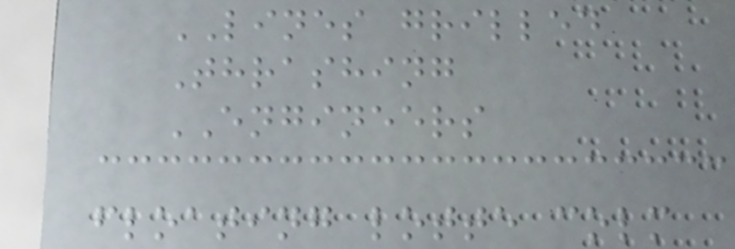LINES grilled
Thrashing
ENGINEERS
floating lotte colm
